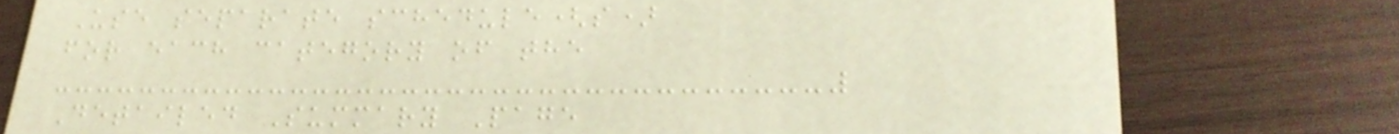Use separate schedule(s)
for each category of the
Detailed Summary Page
